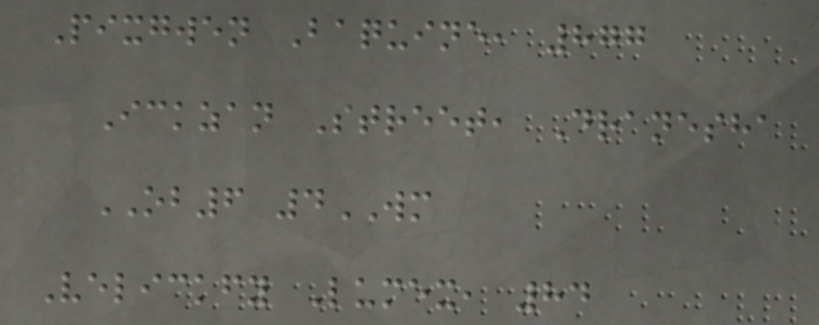Pixgwen Baquine, 877
Ickzan Street, Dranesha
OB6 4WM
Velickfy Lumex, 84
